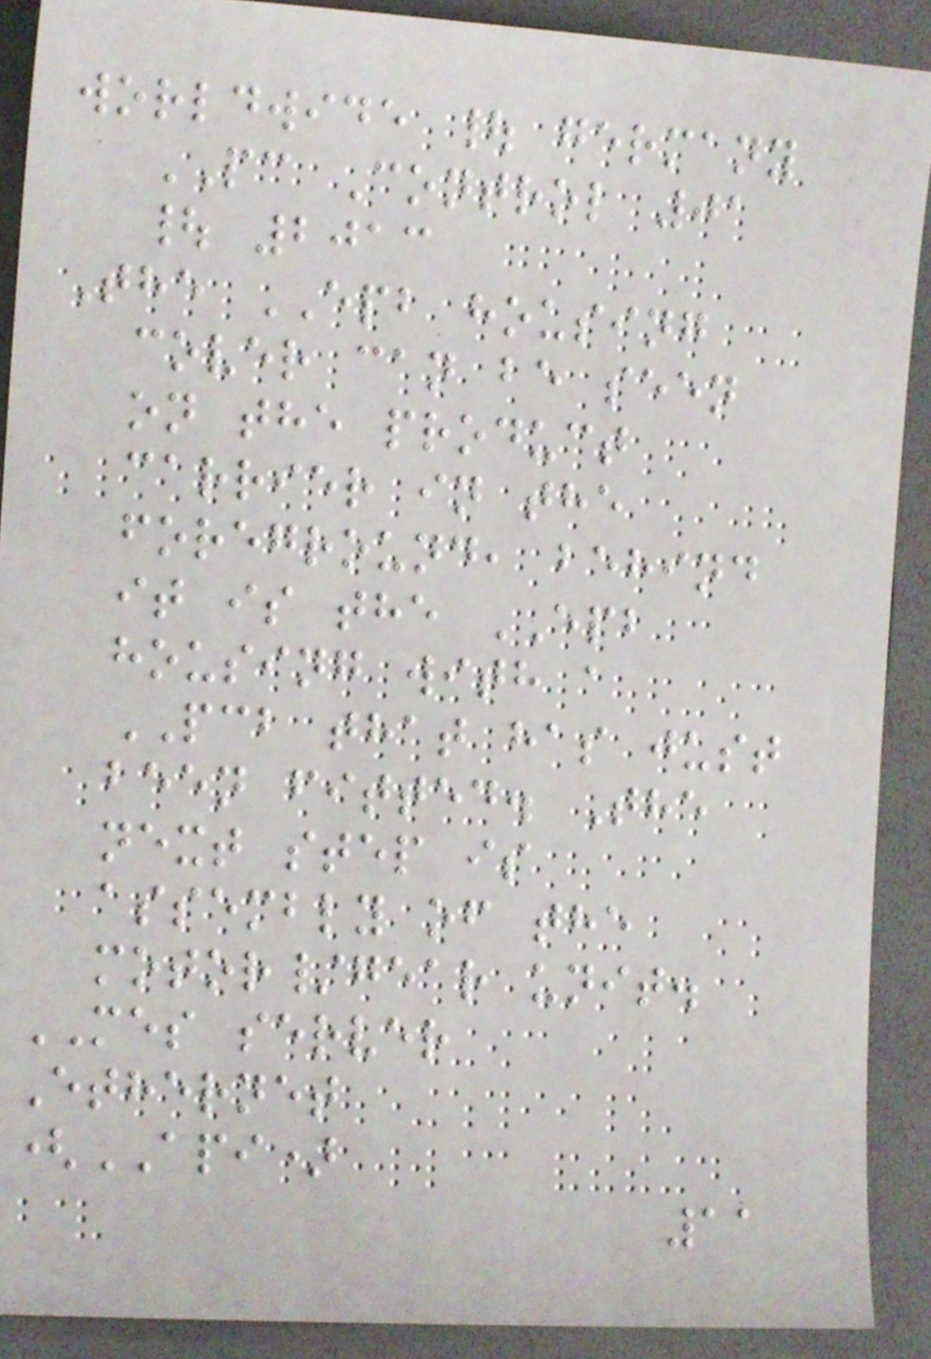worldwide | germany
PC Control 01
| 2013
The EPB housing
cover can be seen
on the product
carrier in the
foreground, behind
it is the EPB
housing with a
PCB that has just
been fitted. The
next step is
assembly of the
motor/gear unit.
MES server
Ethernet
(API)
11
